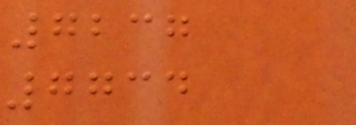7237
7734
